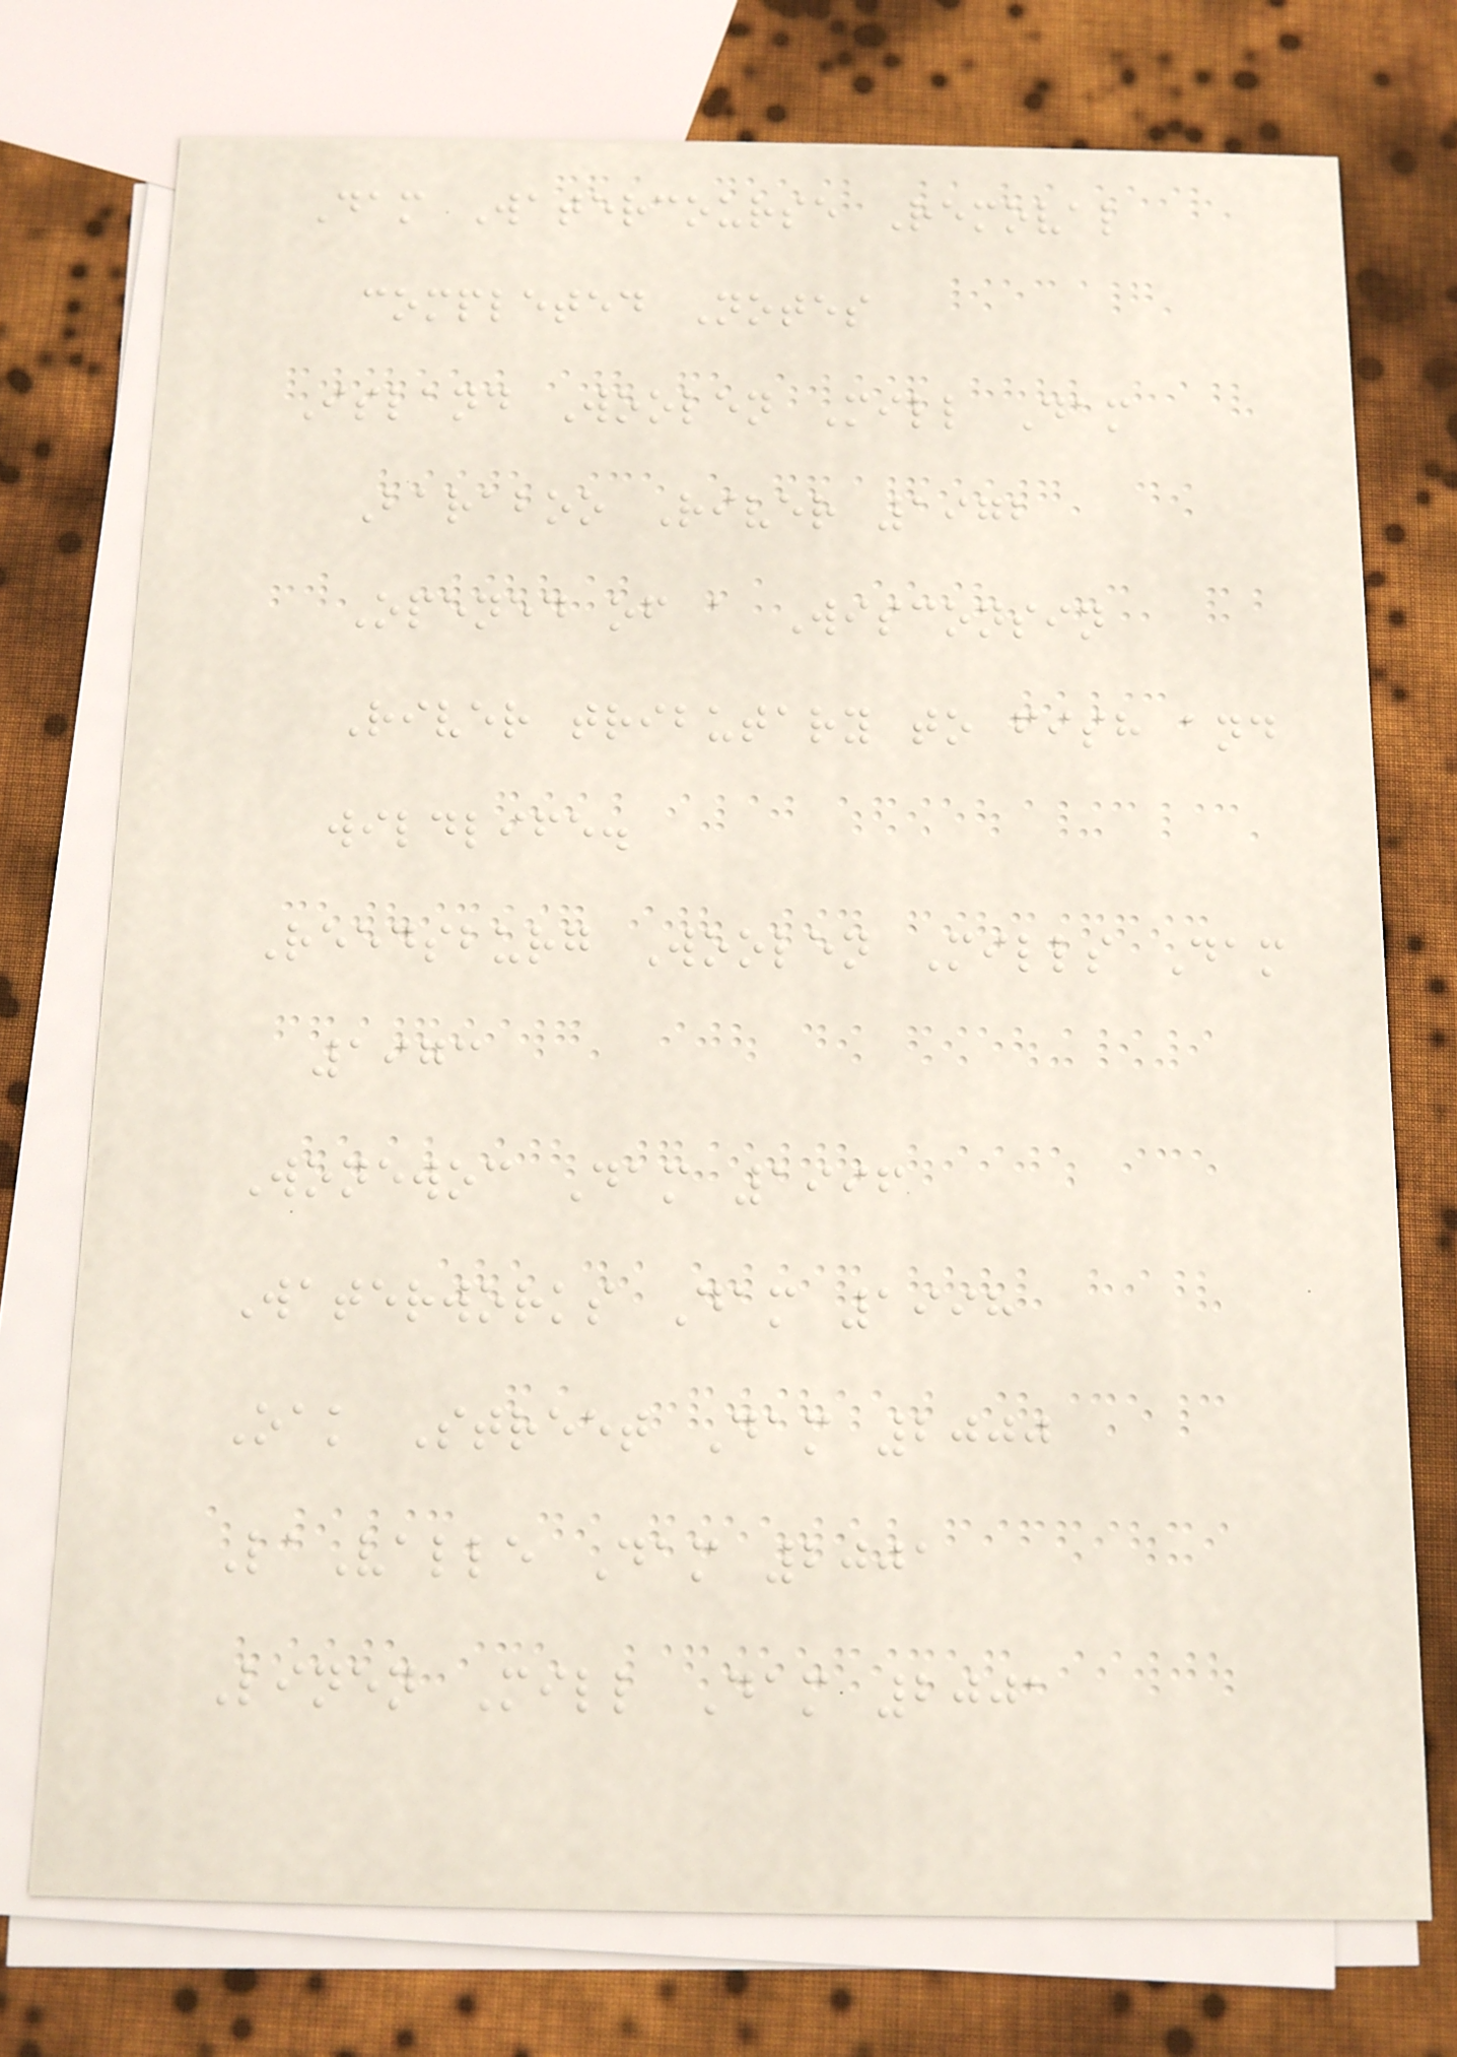Dam Watercourse Removal
completed Notes
Island Woolen Mill Dam
Baraboo River 1972
Opened of a Wisconsin
River tributary to fish and
wildlife.
Reedsburg Woolen Mills Dam
1973
Wonewoc Dam 1996
Waterworks Dam 1998
Oak Street Dam 2000
LaValle Dam 2001
Linen Mill Dam 2001
